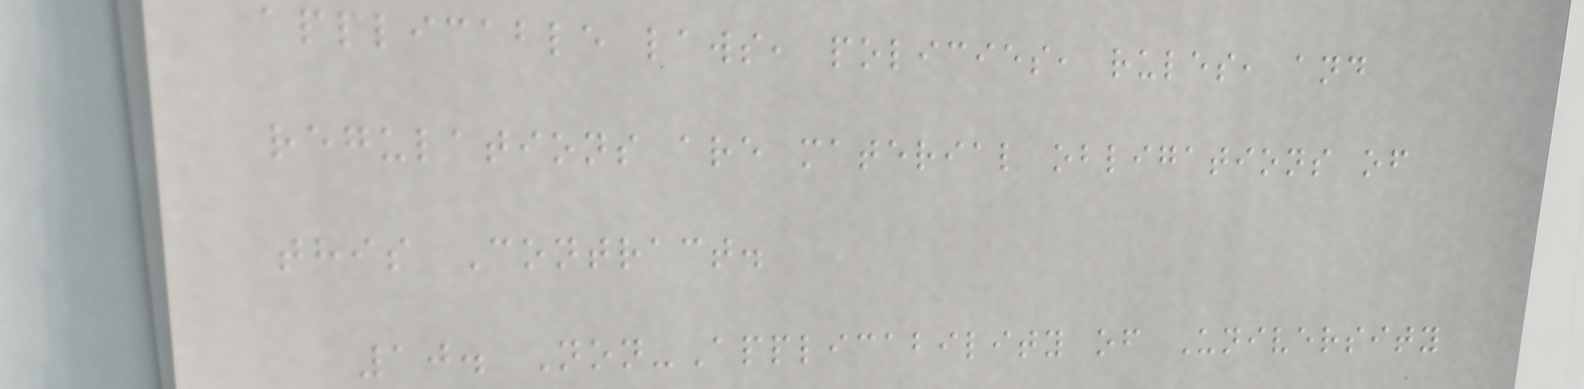applicable laws, policies, rules, and
regulations are material obligations of
this Contract.
10. Non-Applicability of University
